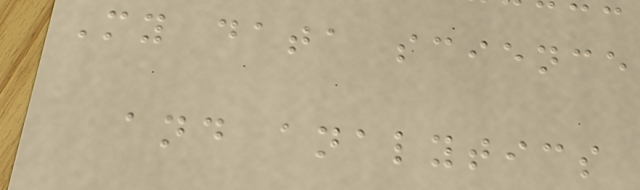My data science
and analytics
